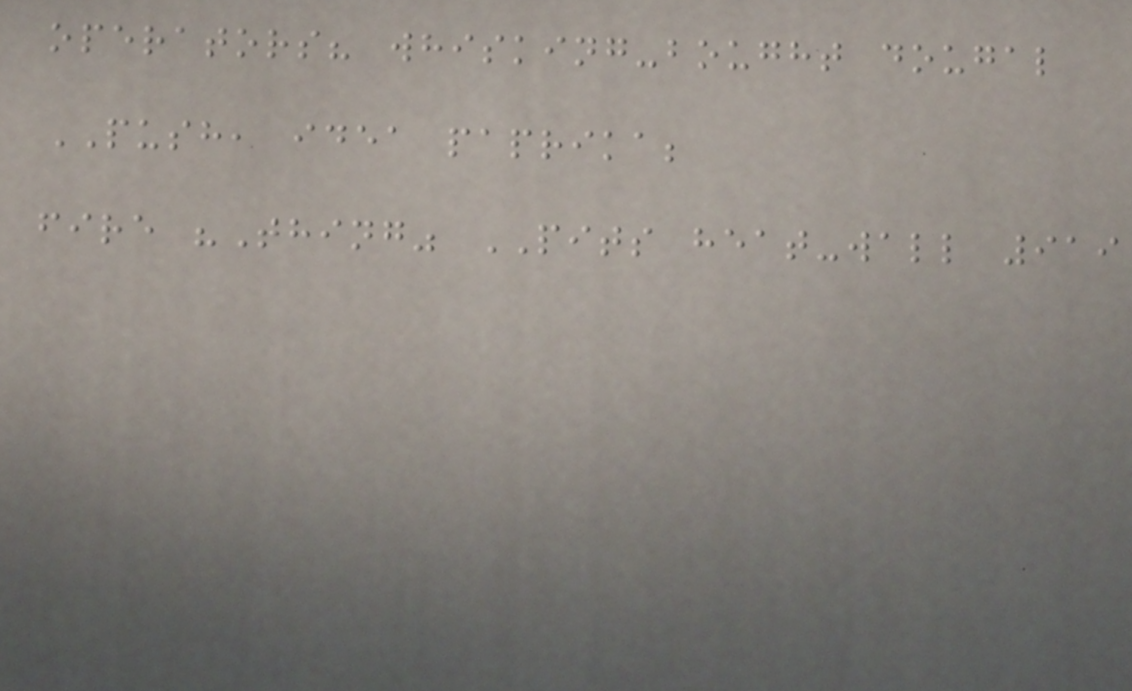operators? whisking-bought dougal
PUSH, idea paprika;
fire "Thing" PITS heat-wall 919
